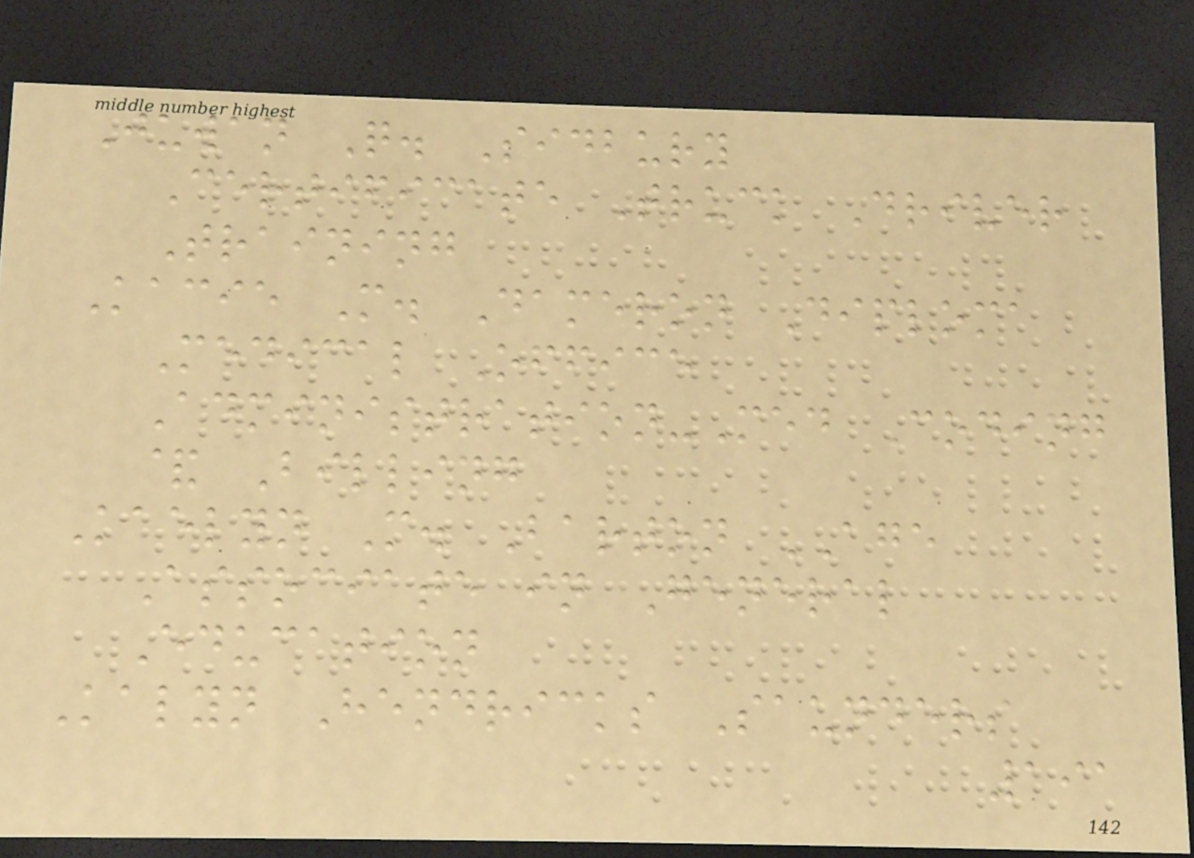Juwan Q. Sidbury
Certificate Truck Driver
Training
Kacie M. Dameron Diploma
Medical Office
Administration-Med Coding
& Billing
Kaelyn M. Barton AGE
Associate in General
Education
Kalyn Hendricks Saunders
191
